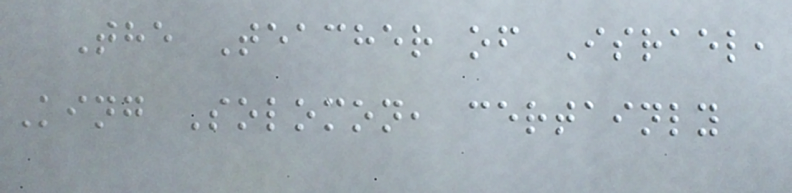The Teacher of Israel,
King Solomon, certainly
